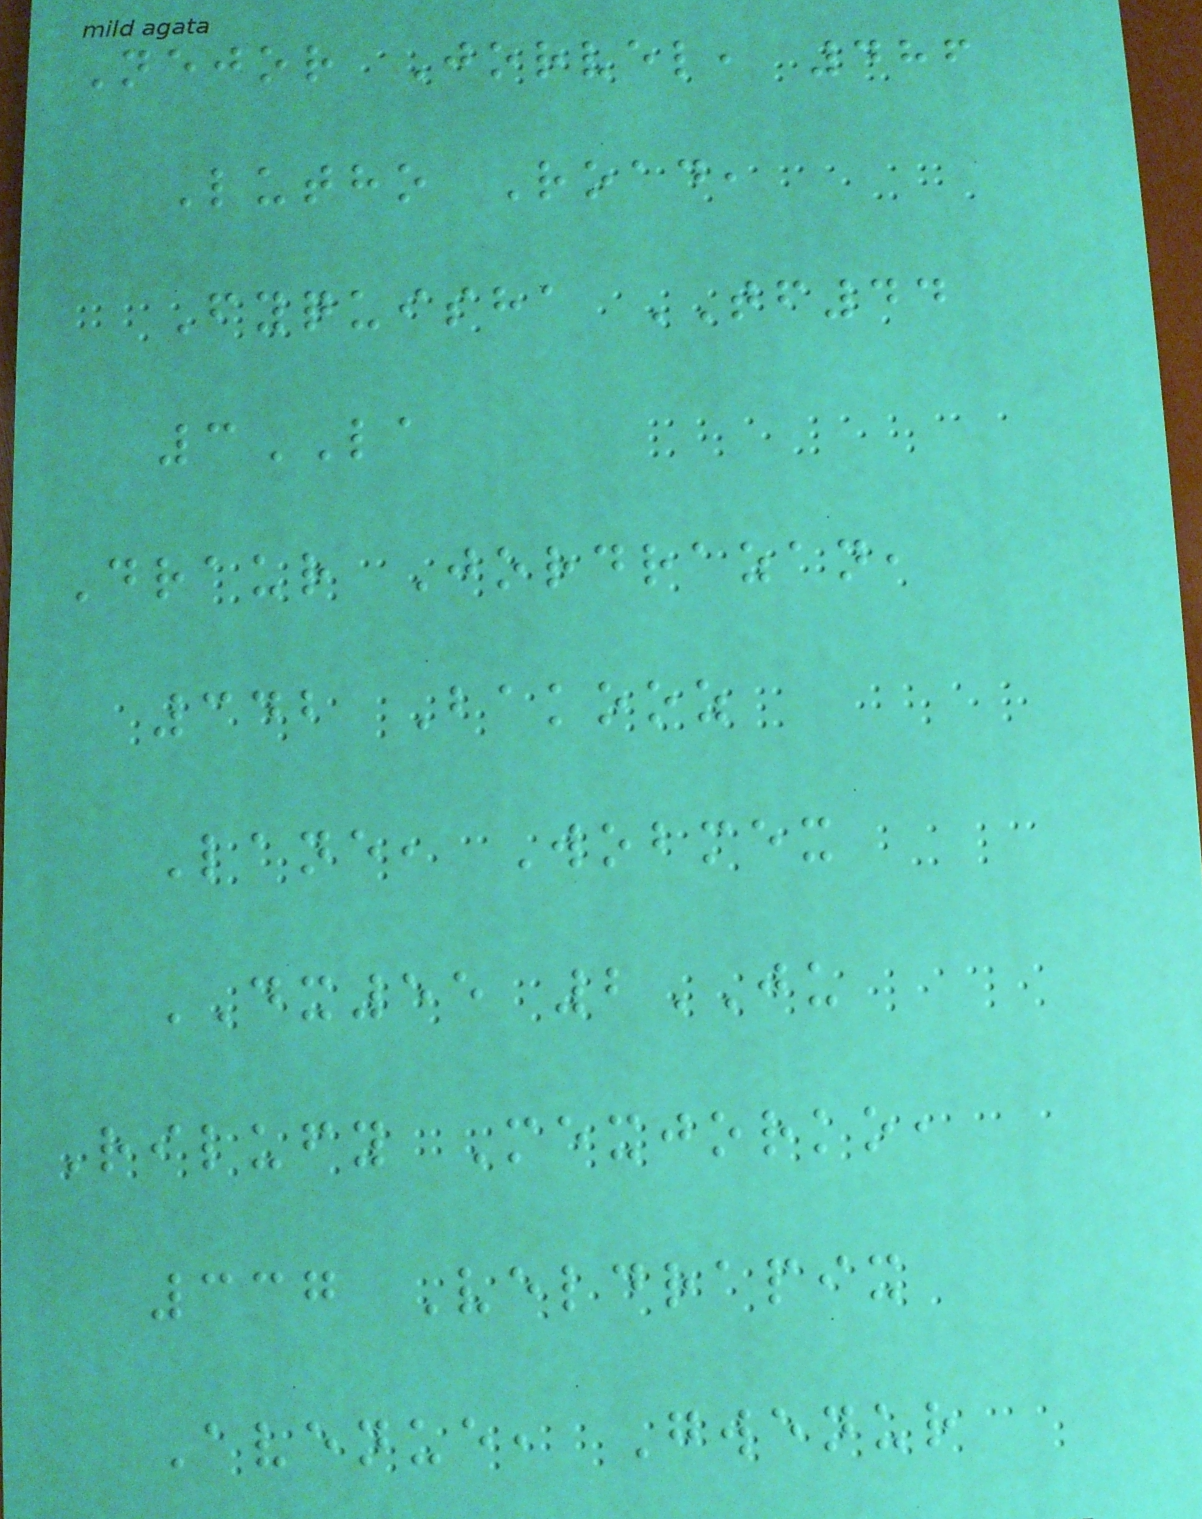Nejor Jorvel, 486
Lutho Road,
Fyquisha TF44
3LA
Draur Jordrazan,
342 Bakooz
Lane, Wobmex
DX55 2JU
Rilufy Mexjorko,
337 Veldrapix
Avenue, Gwenur
